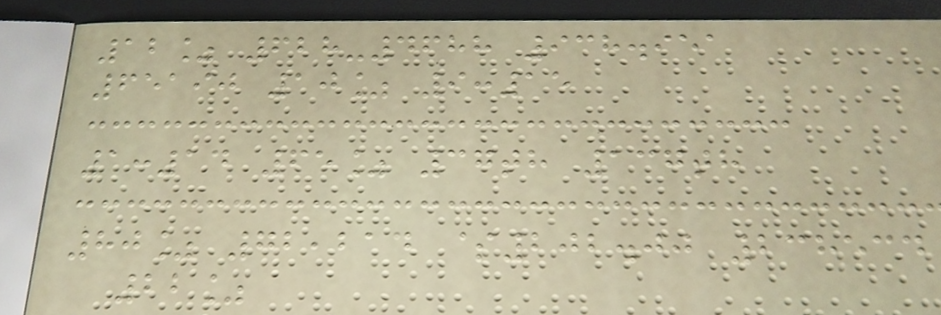12% 628-4688 938.951
65190 10% 9:15
1:14 65% 37th 137th
80% 72,214 $202.00 238534
22%
